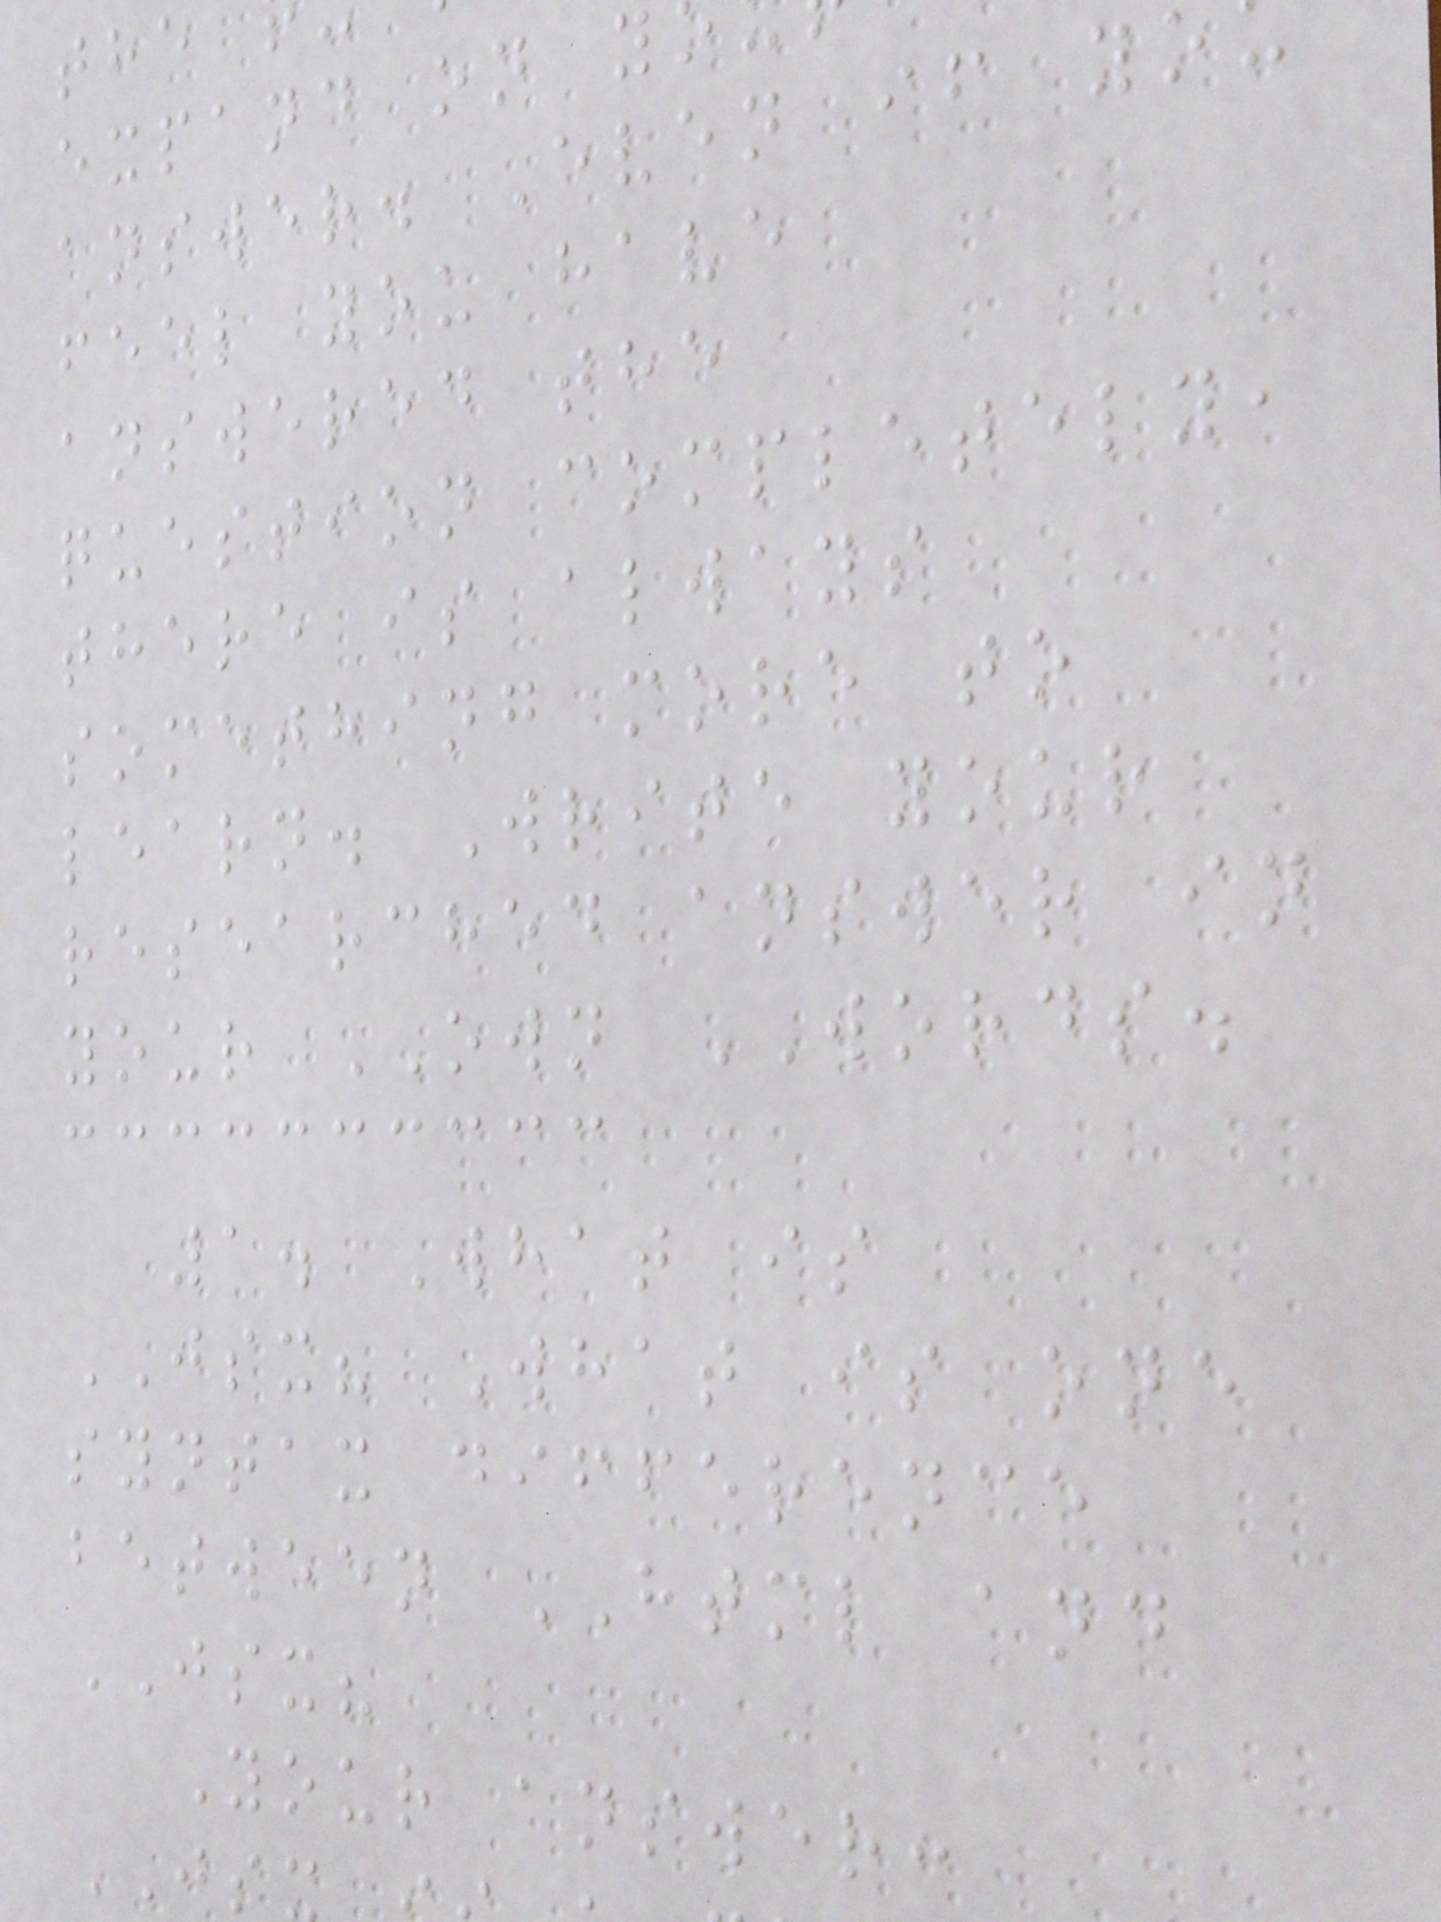expand on y
answer. Even if yo
feel you have
answered the
question completely,
there is always
something more to
learn. Write your
researched answer in
your OWN WORDS.
1. What is
JSX? What is one
syntax difference
between HTML and
JSX?
Your answer:
